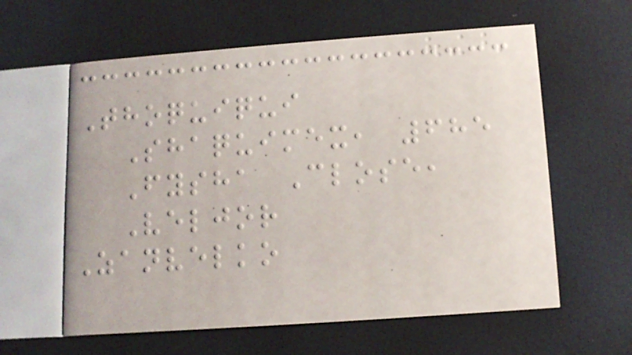Thoquiqui
Shaquimex, 685
Fysha Close,
Veljor
Zanvelko
